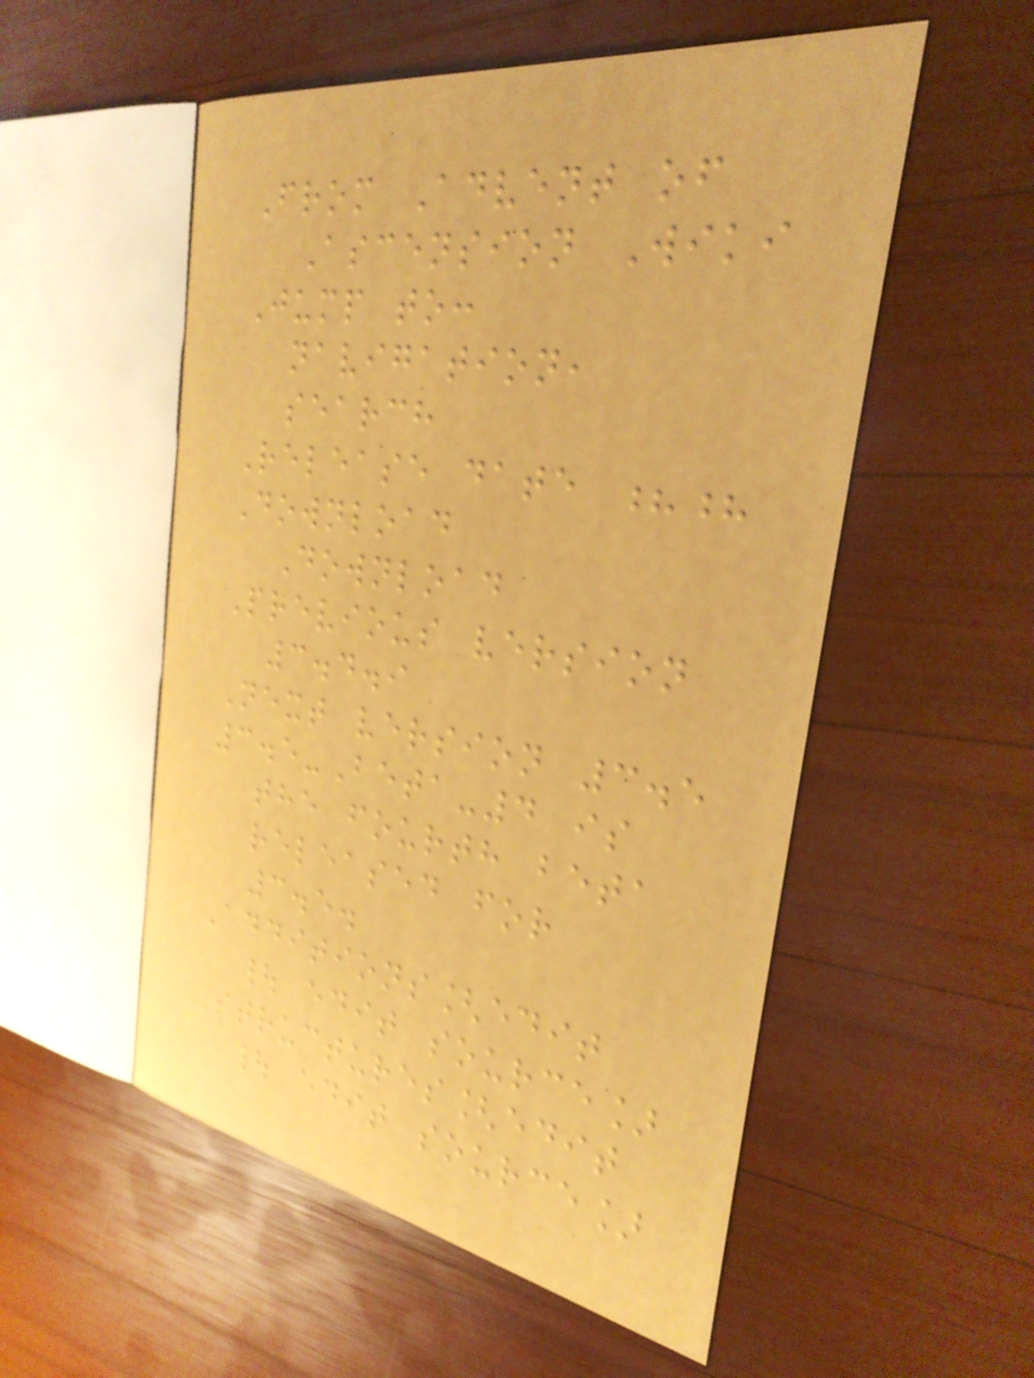From Advent of
Ascension Wiki
Jump to:
navigation,
search
Release date ??
Download
Download
Previous version
3.4.9
Next version 3.5
3.5-Beta-4 is
the fourth beta
released for
3.5.
Additions[edit
| edit source]
Structures[edit
| edit source]
